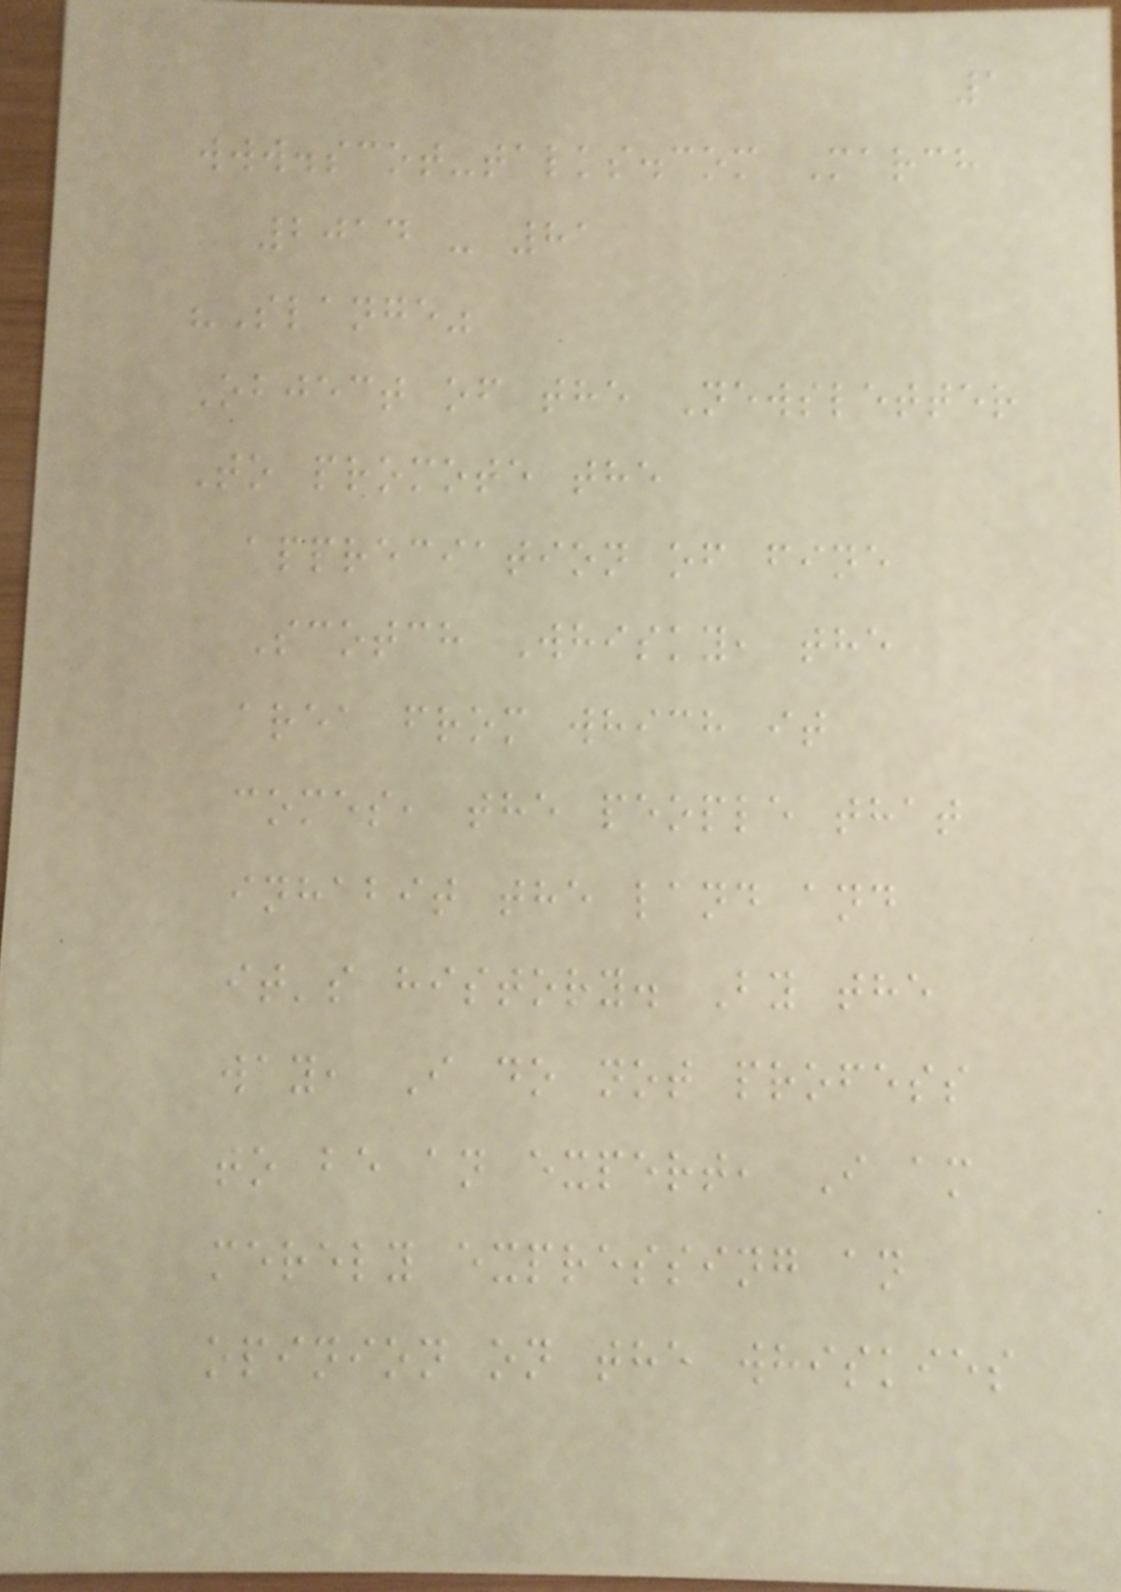1
www.scot-talks.com March
2014 - 81
"Slange"
Object of the Newsletter
To promote the
appreciation of fine
Scotch Whisky, the
area from which it
comes, the people that
inhabit the land and
it's history. By the
way, I do not profess
to be an expert, I am
merely expressing an
opinion on the whiskies
